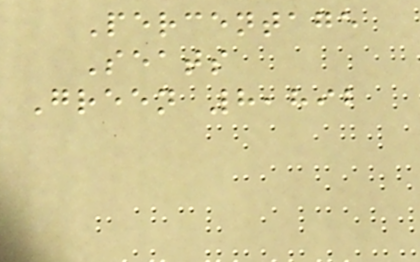Percentage
Seats
Green 8,892
